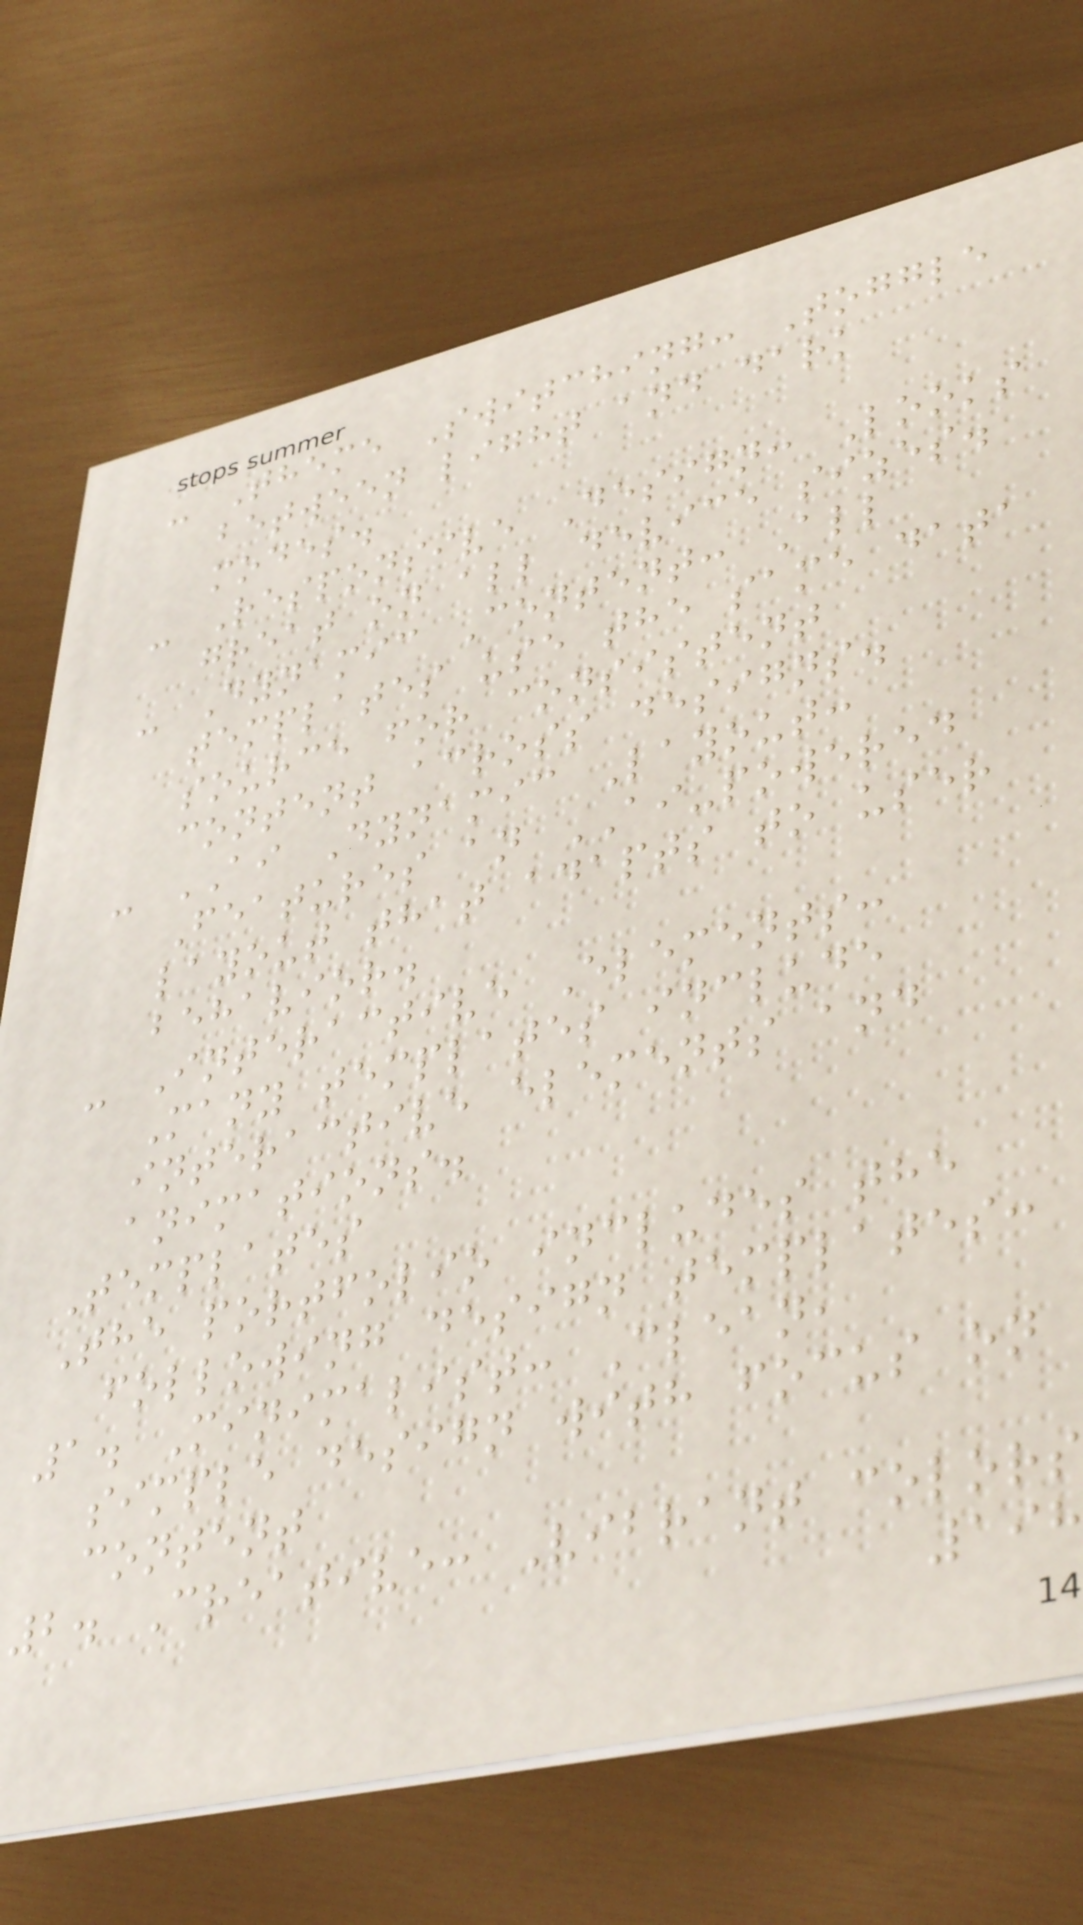- Theme Switching: Toggle
between light and dark
modes.
- Responsive Design: Looks
great on all device sizes.
- Dynamic Content: All
templates use the same data
source for consistent
content across designs.
- AI Dynamic Layout:
Features an AI-powered
layout that adapts to user
behavior.
- Interactive Elements:
Many templates include
interactive elements and
animations.
Templates
The portfolio includes the
following design templates:
1. Minimalist: Clean,
simple design with focus on
content
2. Creative: Vibrant colors
198
